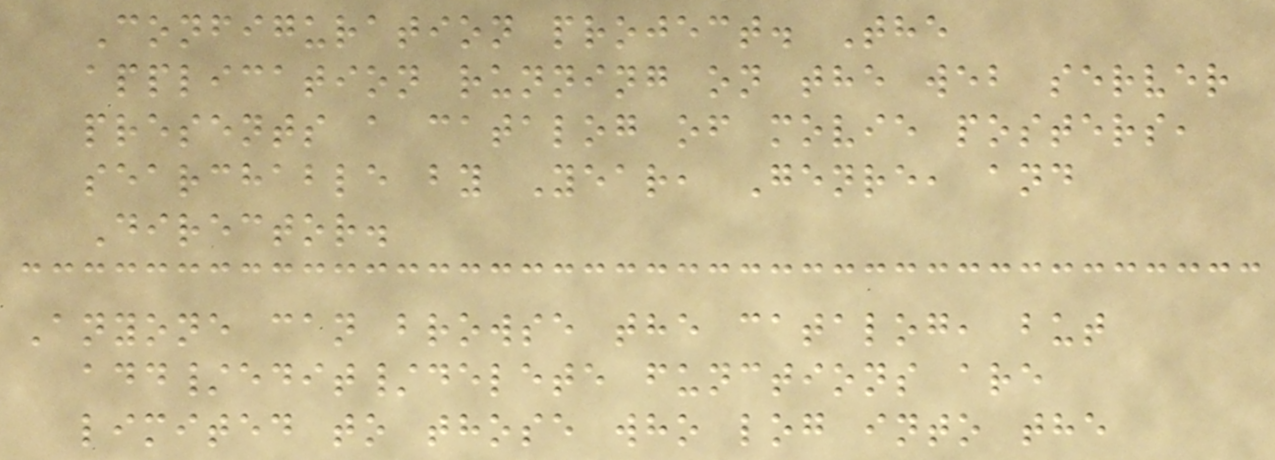Configuration project. The
application running on the web server
presents a catalog of movie posters,
searchable by Year, Genre, and
Director.
Anyone can browse the catalog, but
add/edit/delete functions are
limited to those who log into the
